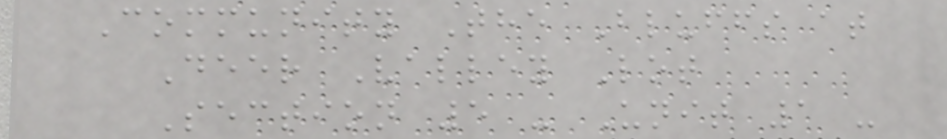Community The Bluffs at
Deer Valley Lot
Section 5 - Unit 1 -
